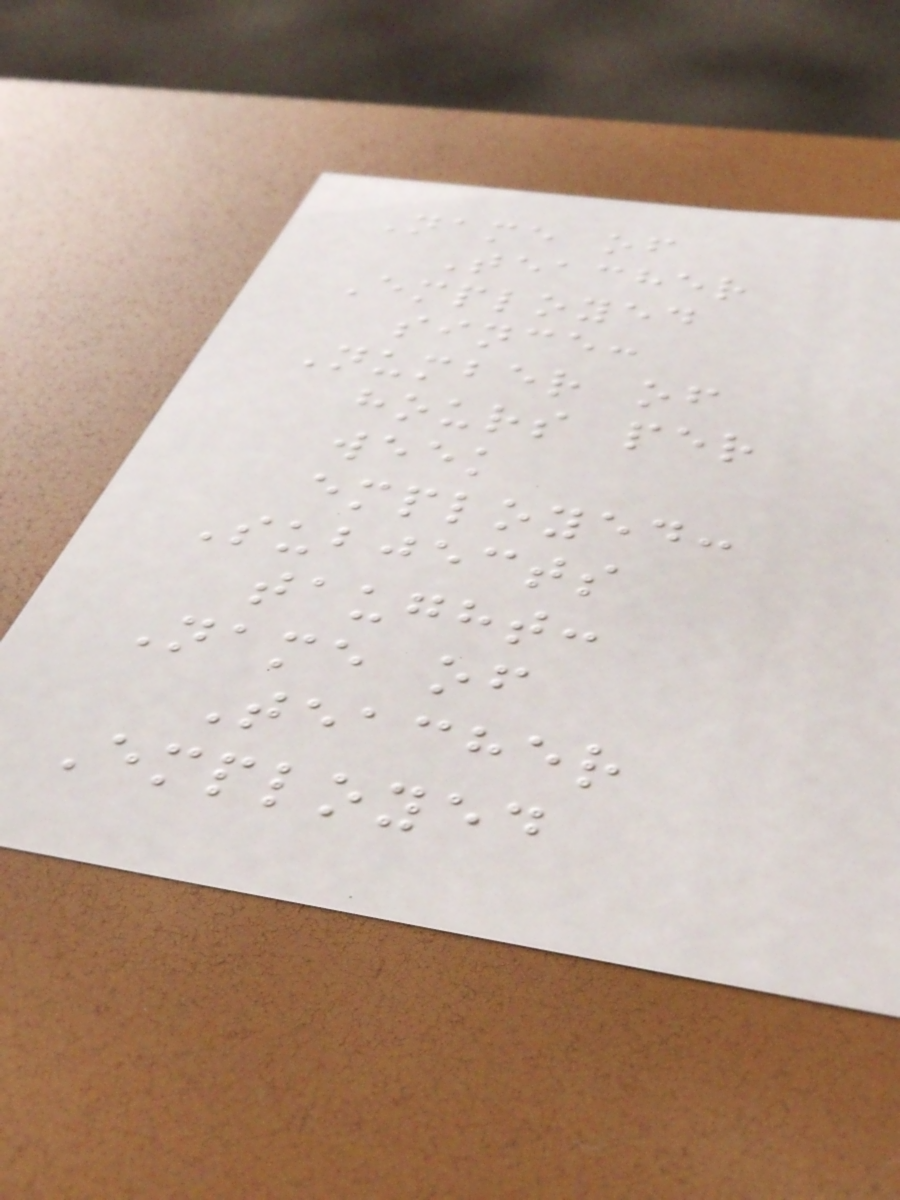Name of
Teacher
Employed
since:
Number of
hours per
week
employed:
Subjects
taught:
Name of
Teacher
Employed
